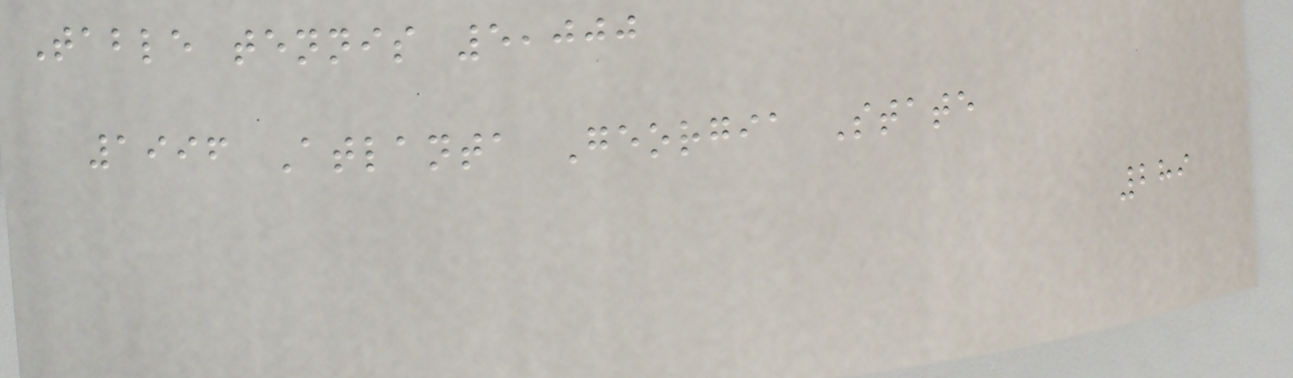Table tennis 5,000
1996 Atlanta Georgia State
289
